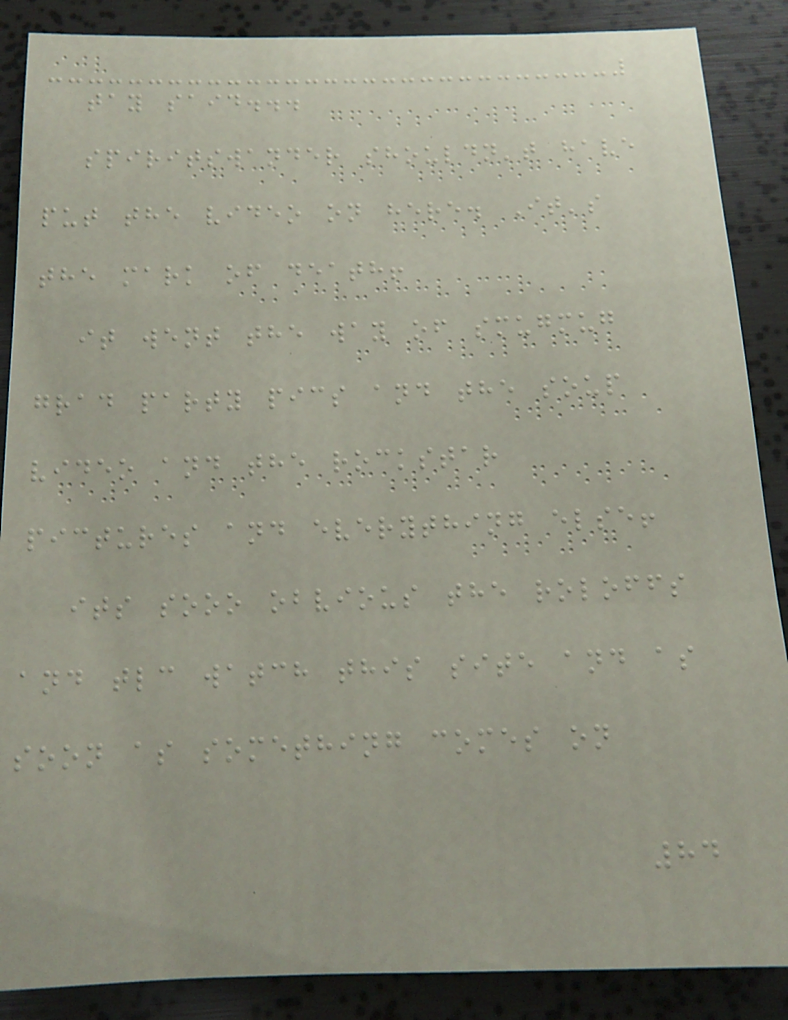tay said...
spiritswander shouldn't have
put the video on here. It's
the mark of death!
it went the way of smugmug
grad party pics and the soup
video and the rockstar
pictures and everything else!
its sooo obvious the roloffs
and tlc watch this site and as
soon as something comes on
84
